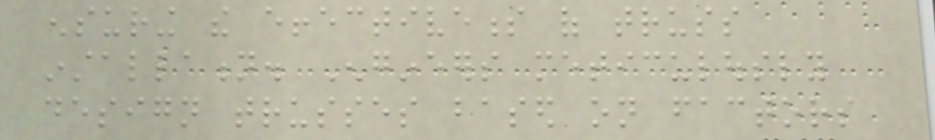ensuring the effectiveness of truss
installation. Engineers meticulously
design trusses based on factors
